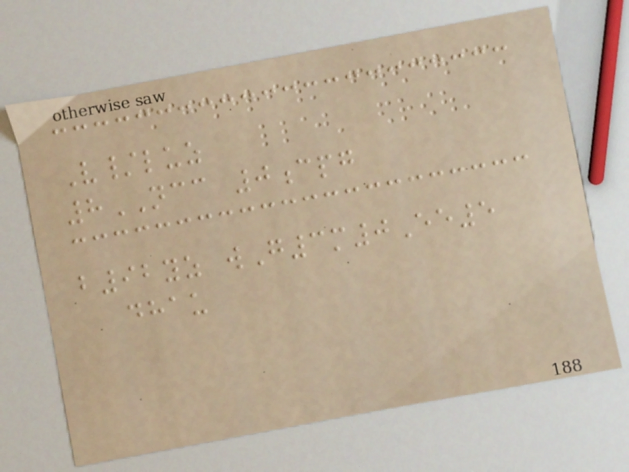V/luz
8NCC 0cpg
b92yz wG3m0Ee5
dhau
